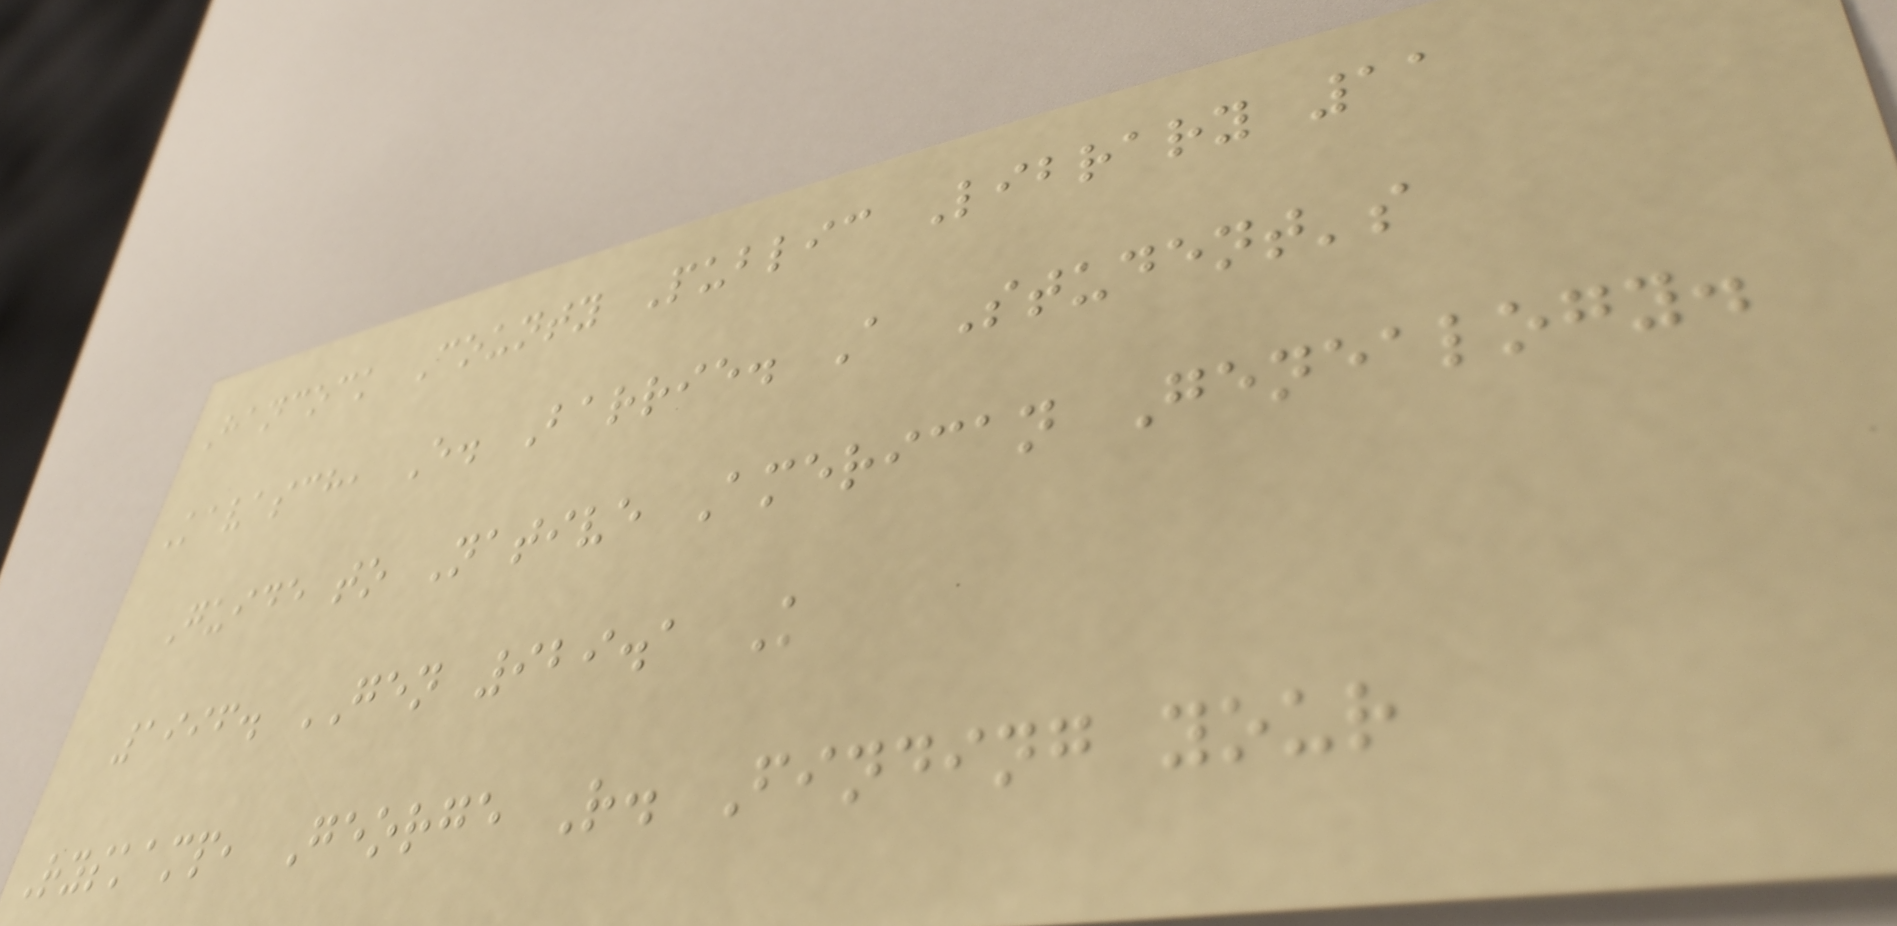Hancock County Public Library 11
Kavasch, E. Barrie. A Student's
Guide to Native American Genealogy.
1996. GEN 929.1 K
Ryskamp, George R. Finding your
